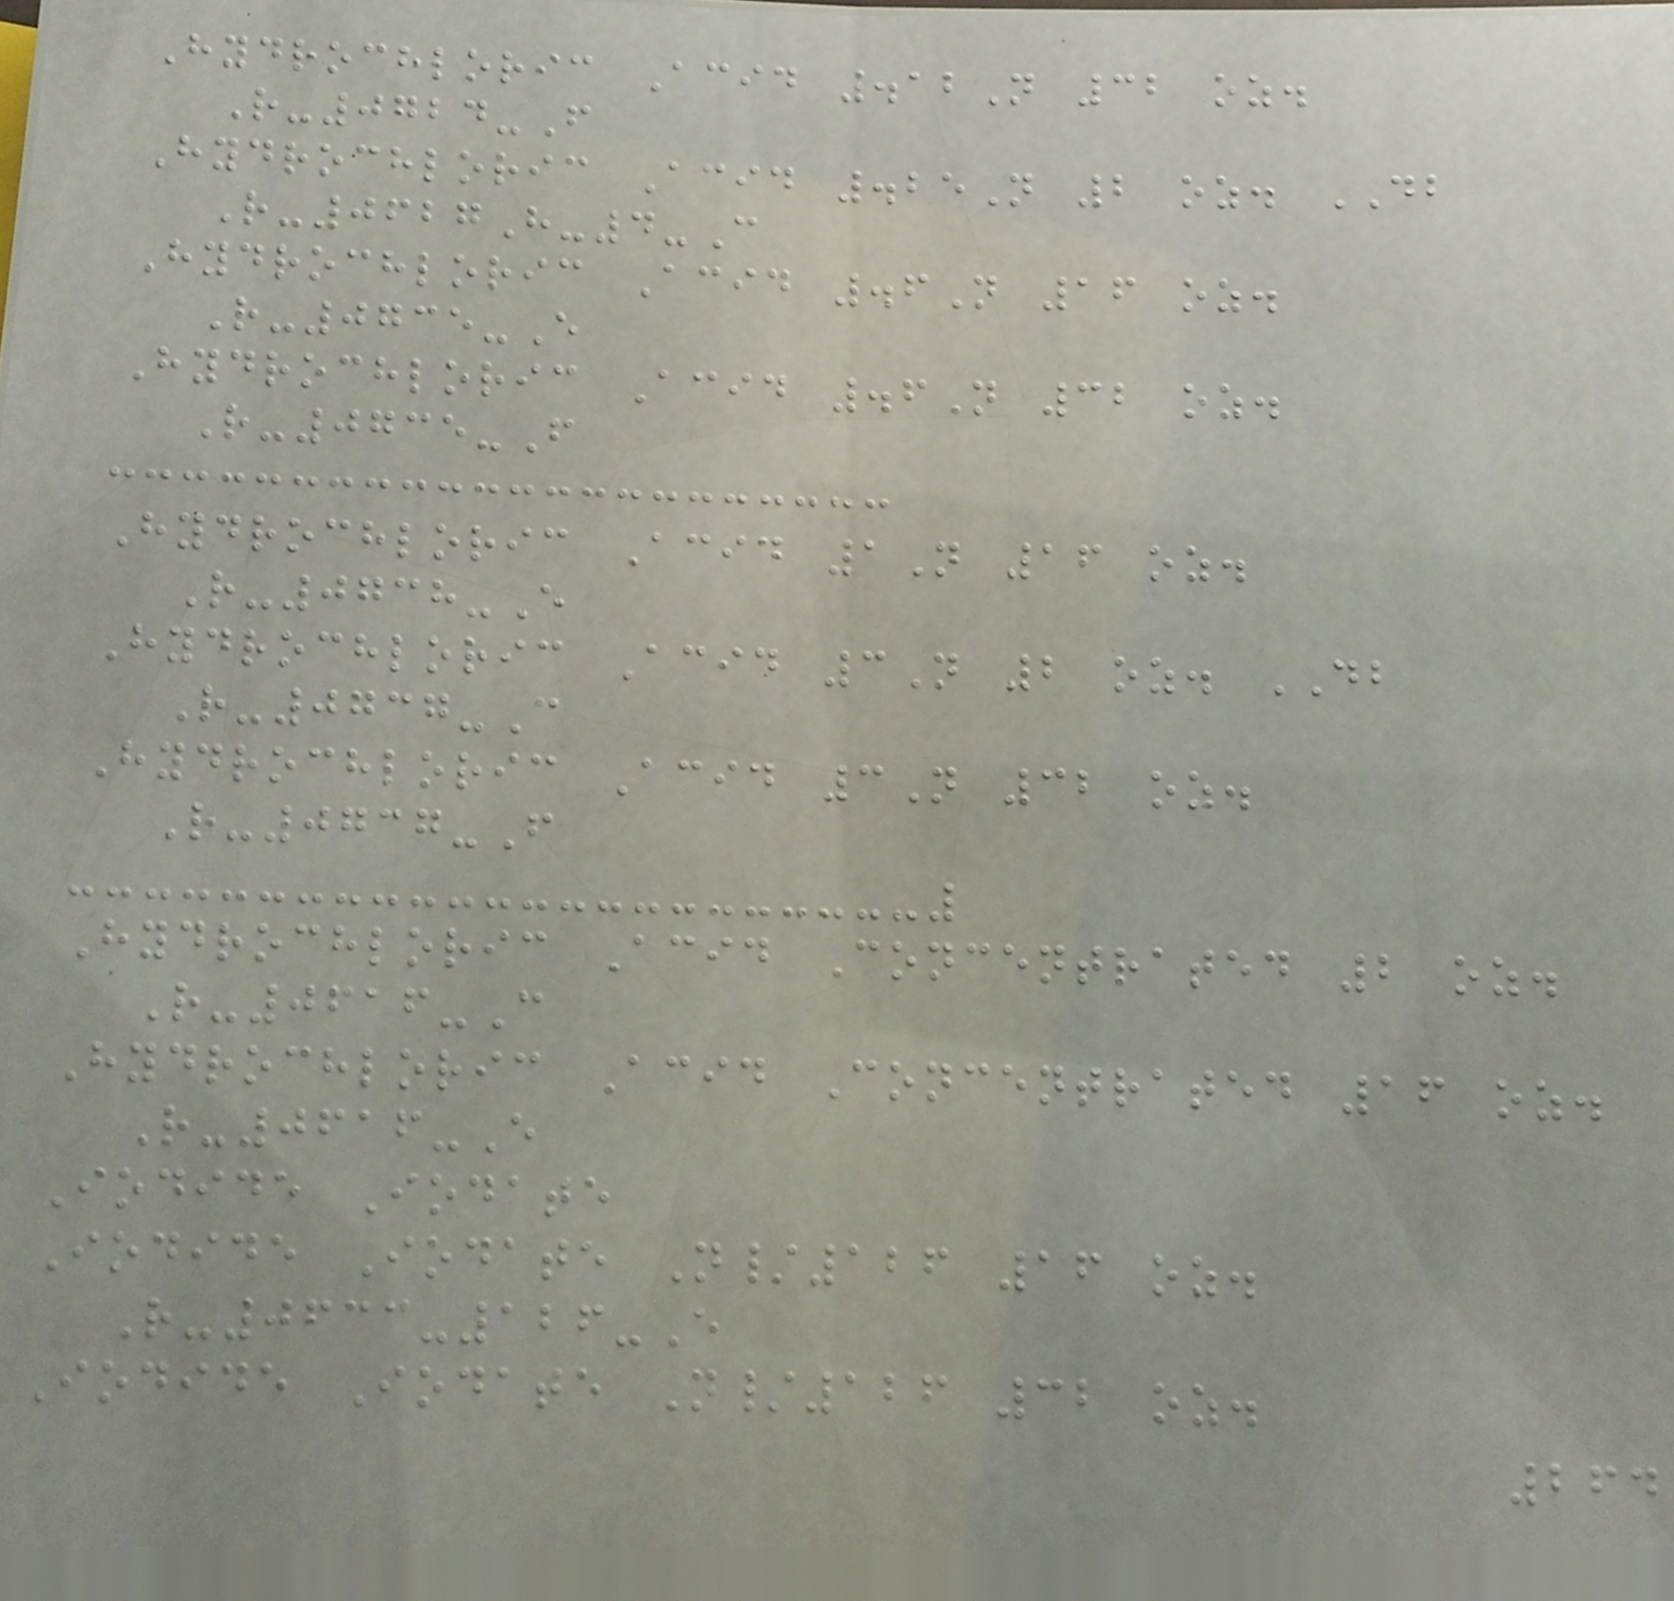Hydrochloric Acid .12N 32 oz.
R-0724-F
Hydrochloric Acid .25N 2 oz. DB
R-0627H-4-C
Hydrochloric Acid .6N 16 oz.
R-0735-E
Hydrochloric Acid .6N 32 oz.
R-0735-F
Hydrochloric Acid 1N 16 oz.
R-0738-E
Hydrochloric Acid 3N 2 oz. DB
R-0737-C
Hydrochloric Acid 3N 32 oz.
R-0737-F
Hydrochloric Acid Concentrated 2 oz.
R-0616-C
Hydrochloric Acid Concentrated 16 oz.
R-0616-E
Iodide Iodate
Iodide Iodate N/126 16 oz.
R-0633-126-E
Iodide Iodate N/126 32 oz.
264
